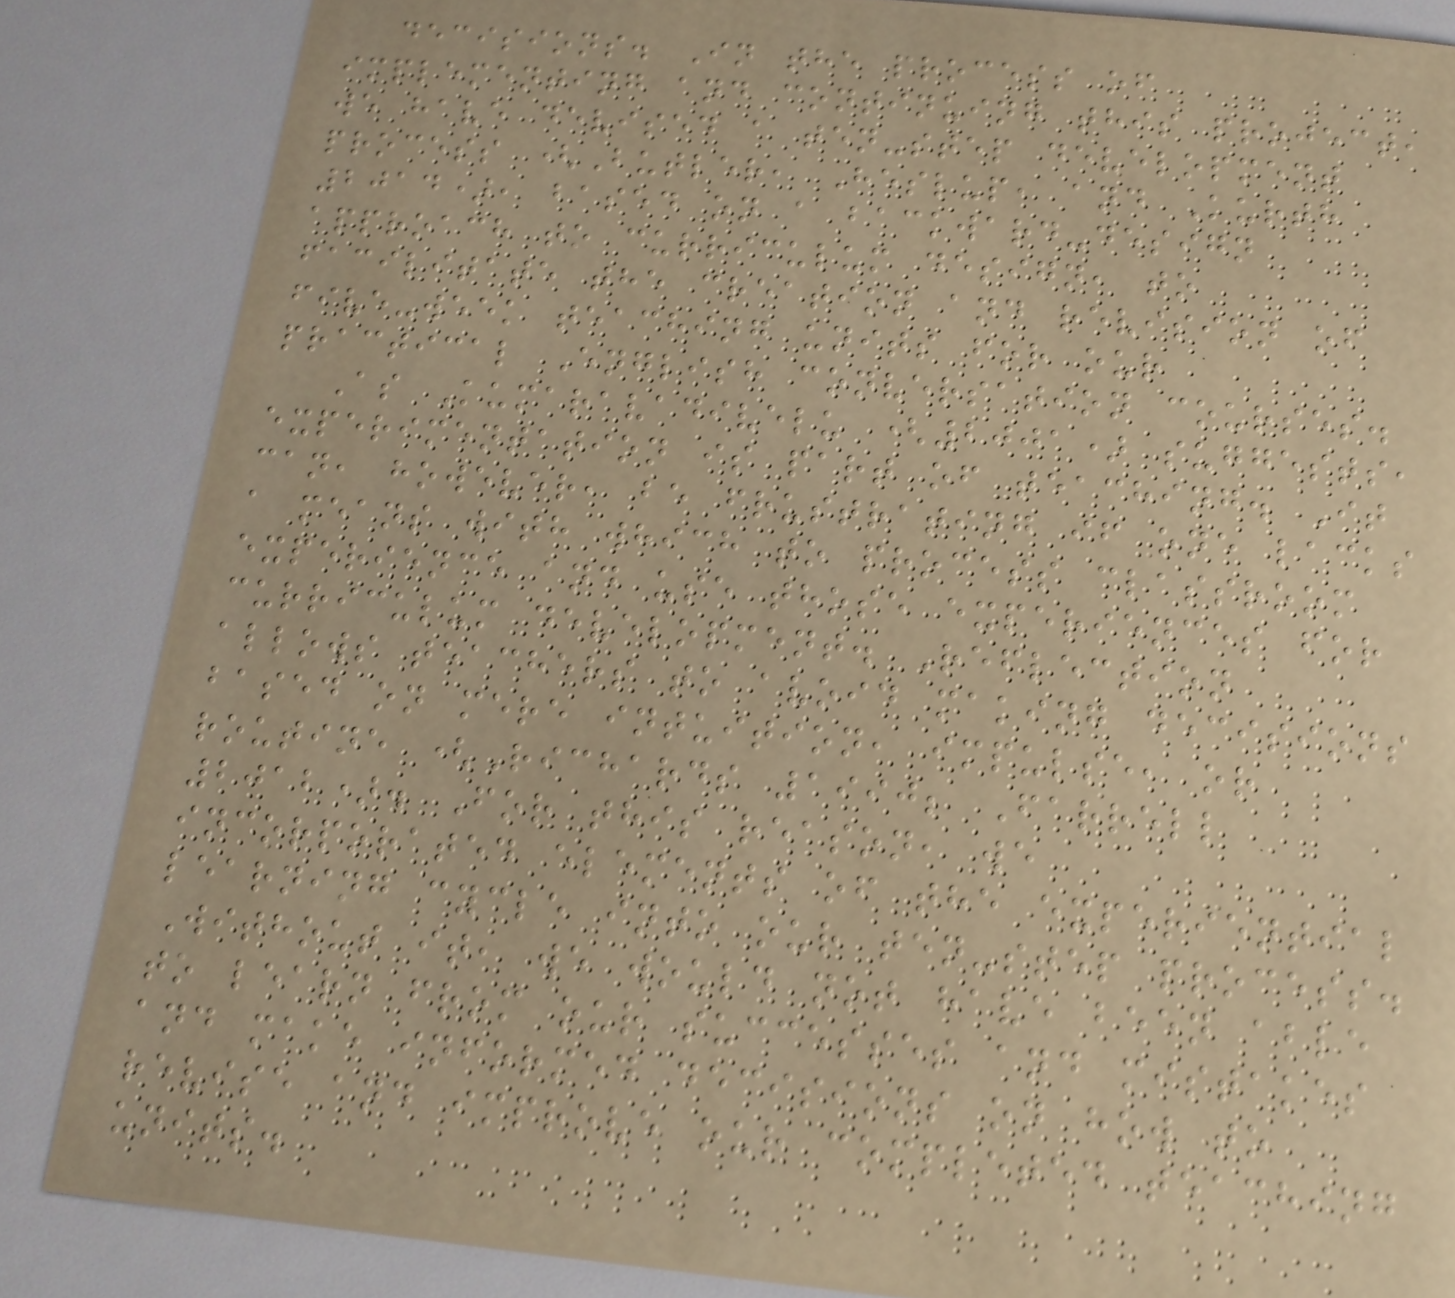decisions. In the process of
implementing and continuing this project,
we have devised a ten-step development
process (Butler, Heslup, and Kurth
2014), based on a backward-design
approach to curriculum design, to
facilitate the creation and revision of
five-week teaching units for our
practical English conversation courses.
As Kumaravadivelu (2001) suggests,
experimentation is part of teaching. It
can, however, be frustrating if one lacks
a means with which to process classroom
experience and use those experiences for
curriculum development. Reflection
allows teachers to avoid making decisions
based on mere intuition, impulse, or
routine (Richards 1990; Farrell
2012). For this reason, we
incorporated elements of the experiential
learning cycle into our ten-step process.
Without it, we would not have been able
to learn from our successes and mistakes
and make informed decisions on how to
revise and improve our completed teaching
units.
